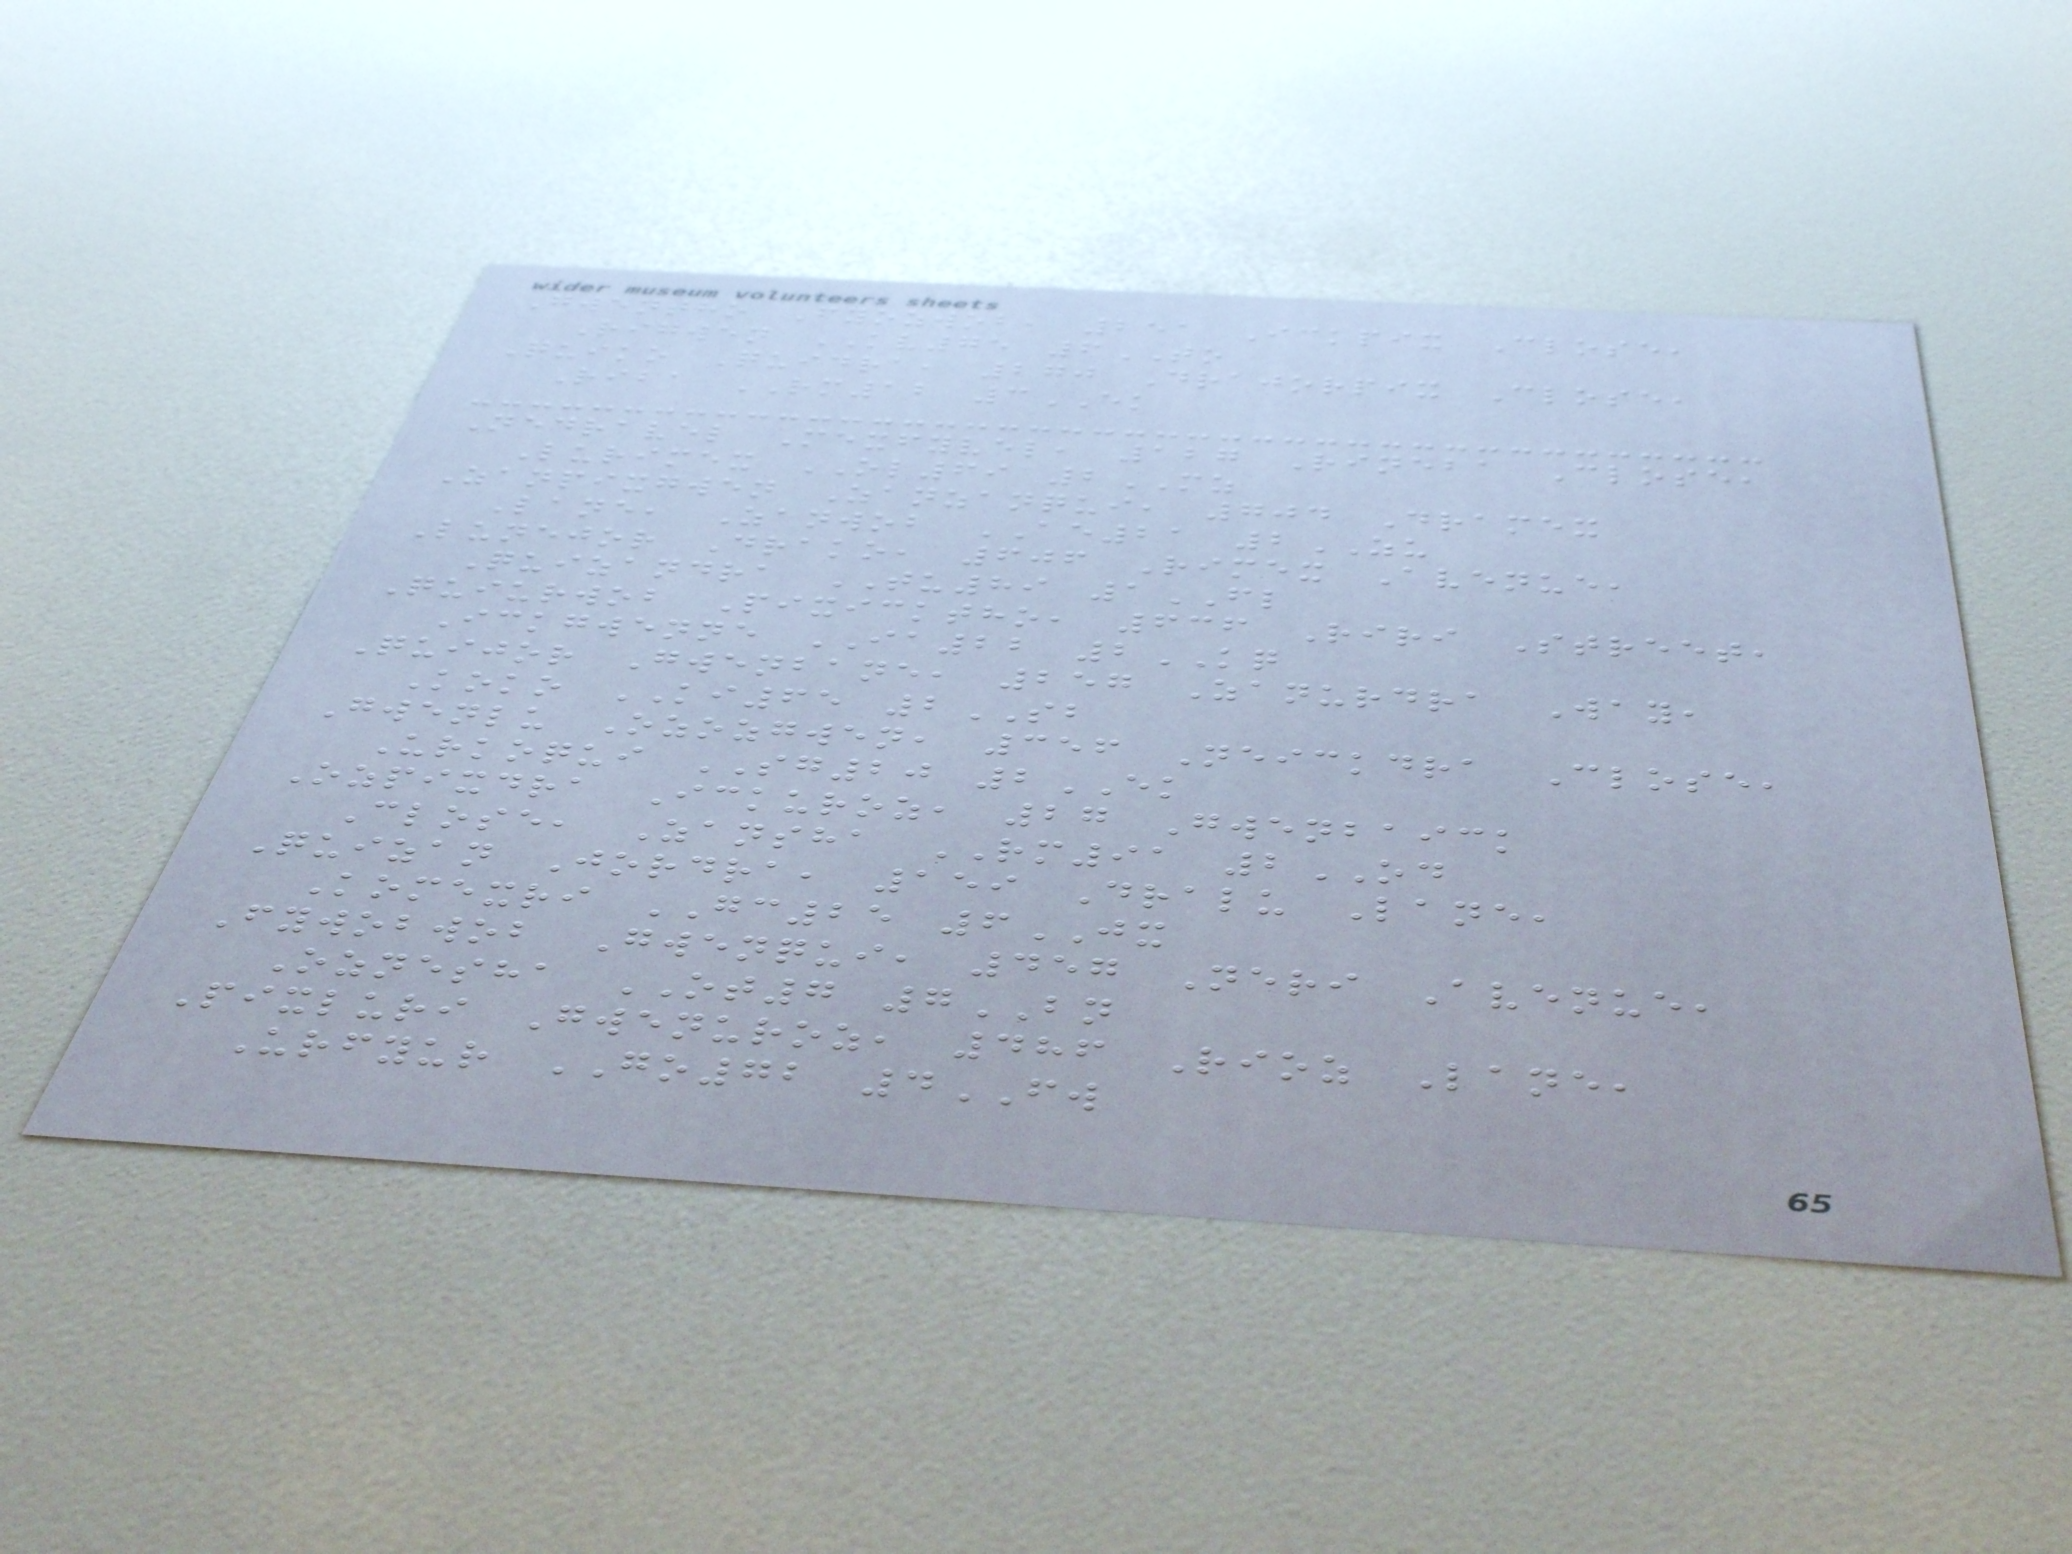Gwentho Fyozwob, 251 Ickpix Close,
Rigwen KV75 6TO
Quiko Quidra, 270 Drajorpix Close,
Riba RM12 3EK
Nedravel Mexfyvel, 127 Rineba Close,
Lurimex OL69 2MZ
Zanpixgwen Zanzanqui, 704 Dramex
Lane, Zanwob AE21 2ZU
Lunejor Drako, 606 Rimex Avenue,
Quizandra TU89 1FL
Quiurwob Pixicktho, 636 Riri Street,
Ickgwenne IA22 2KQ
Quijor Gwenbane, 257 Zanurdra Way,
Koko KI65 2SB
Gwenlu Ozozgwen, 356 Neickdra Close,
Urkoqui SG20 2EK
Ozpixdra Ickuroz, 27 Gwenbaick
Close, Zansha RM91 2OD
Quizan Jordra, 159 Dralu Lane,
Komexri GC25 6JX
Fywobwob Gwenqui, 457 Neri Avenue,
Oznesha OT7 7BN
Pixluri Gwenuroz, 486 Rioz Lane,
Urfyur GO72 4FW
